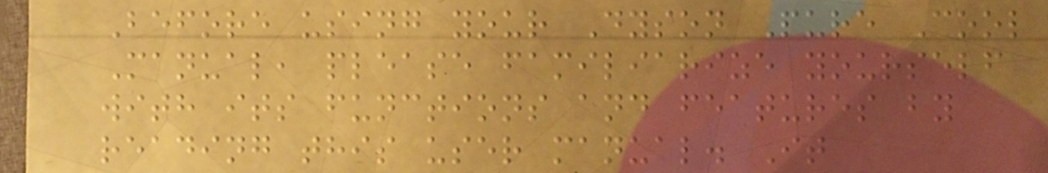Before using your Dyson Pure Cool
Manual, please familiarize yourself
with its functions and features by
reading this user manual. It
